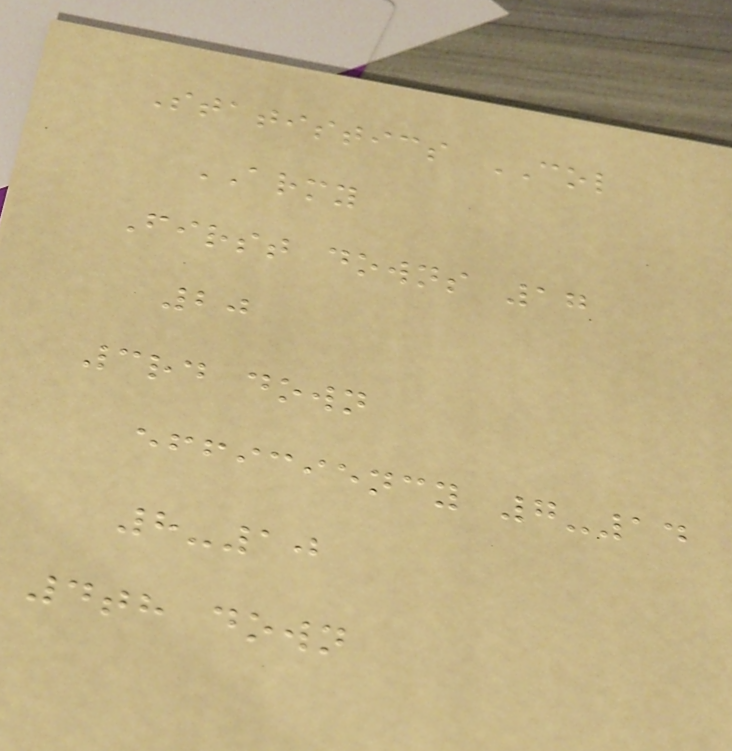Statistics COL
ARMY
First downs 17
20
3rd down
efficiency 7-14
8-10
4th down
